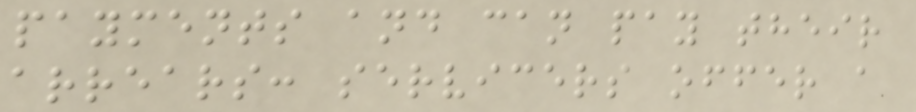payments and can pay their
arrears: servicers offer a
